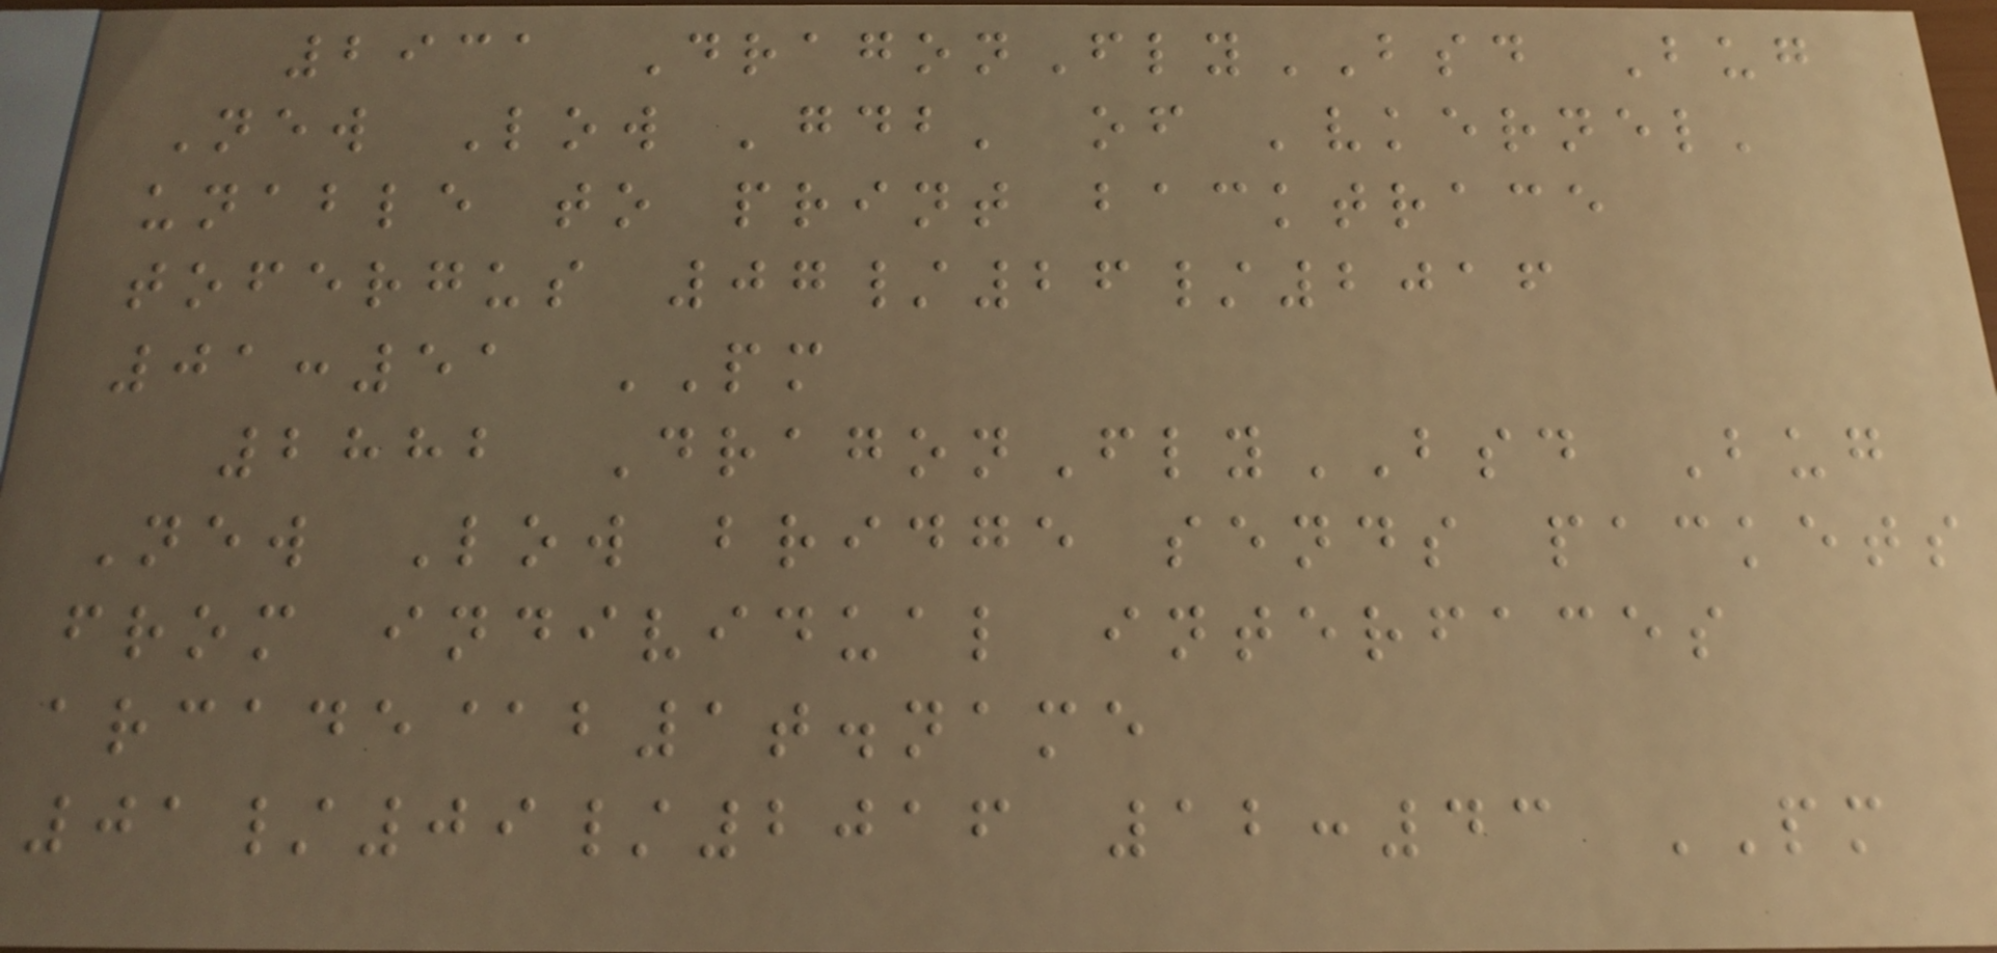2931 DragonFlyBSD Bug
New Low 'gdb' of 'vkernel'
unable to print backtrace
tofergus 07/26/2016
01:51 PM
2882 DragonFlyBSD Bug
New Low bridge sends packets
from individual interfaces
arcade@b1t.name
01/09/2016 12:43 PM
